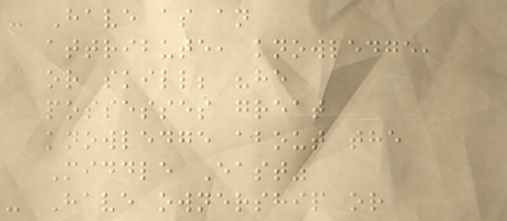- Have as an
attribute, knowledge,
or skill; "he
possesses great
knowledge about the
Middle East"
- Have ownership or
